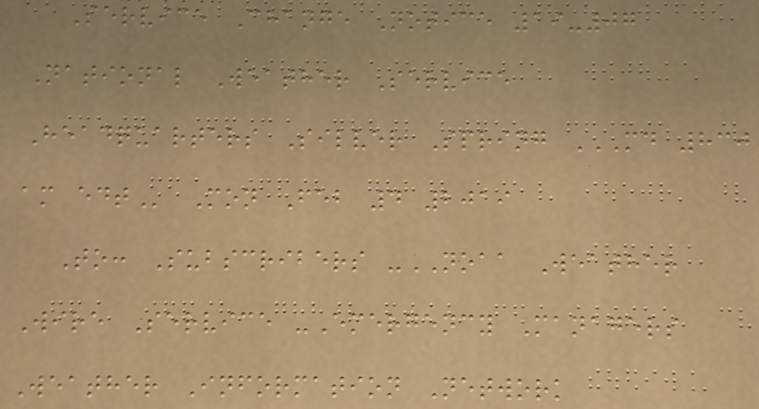Service Change Notice 19-07
National Weather Service
Headquarters Silver Spring MD 830
AM EDT Mon Feb 4 2019
To: Subscribers -NOAA Weather
Wire Service -Emergency Managers
Weather Information Network
